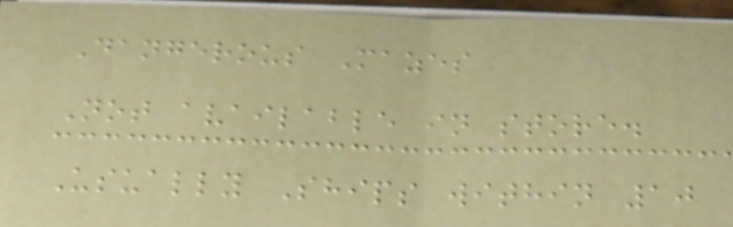Dangerous Mazes
Not available in store.
Usually Ships within 10
